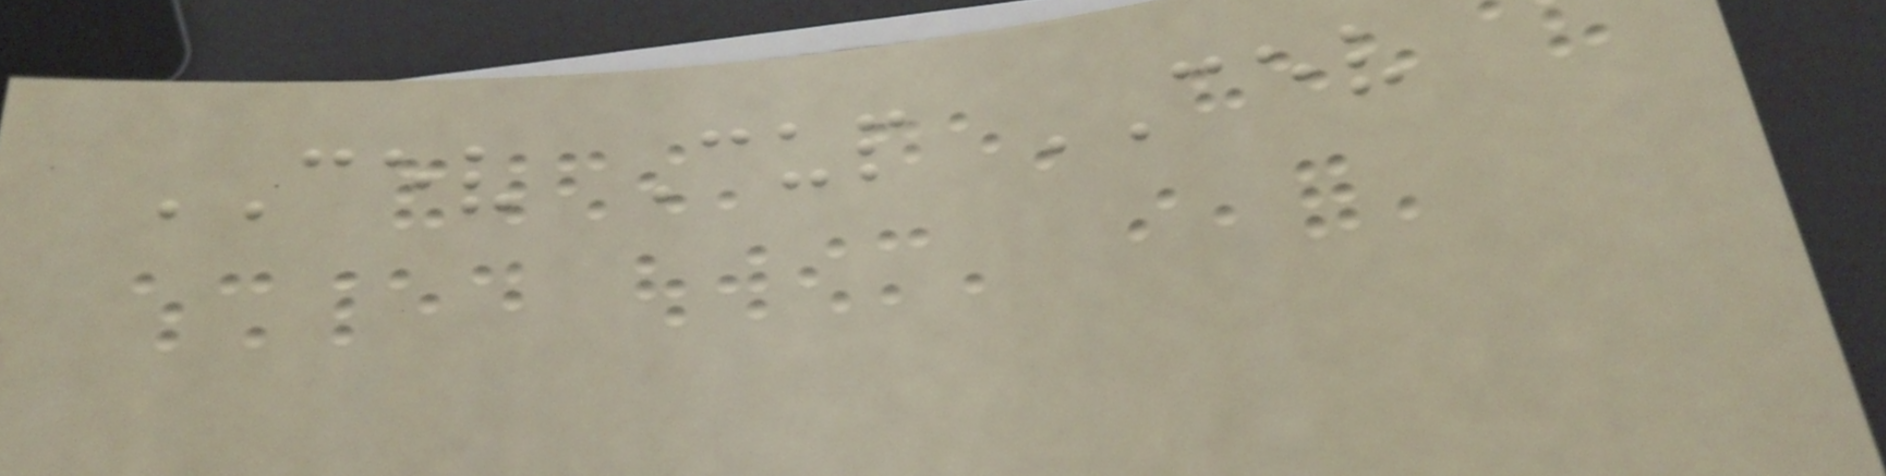CEV Cup CEV
